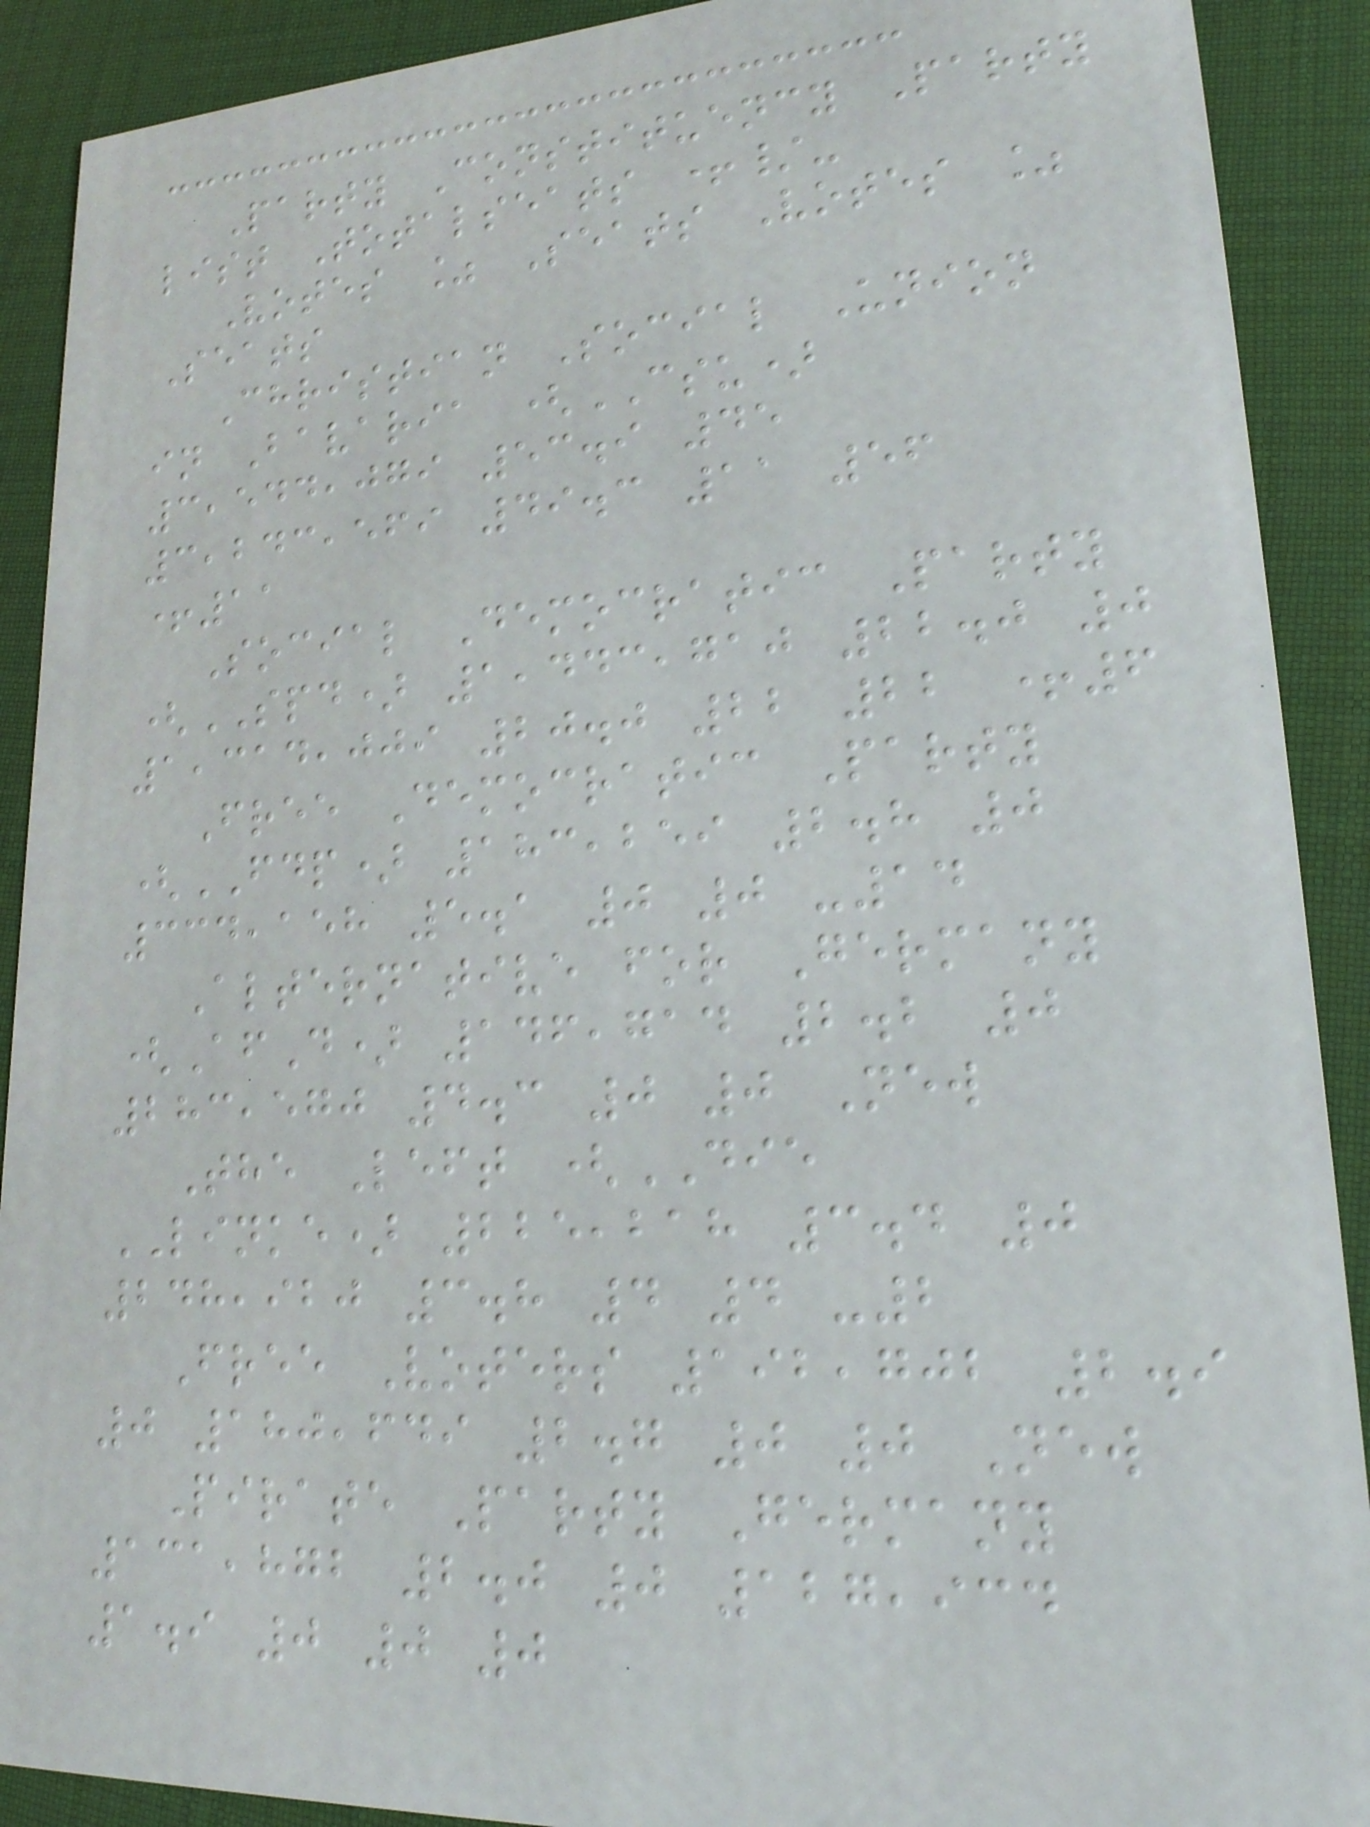Party Constituency Party
list Totalseats +/-
Votes % Seats Votes %
Seats
Christian Social Union
in Bavaria (CSU)
3,544,079 53.9 45
3,243,569 49.3 11 56
+11
Social Democratic Party
(SPD) 1,443,710 22.0 0
1,314,009 20.0 22 22 +6
Free Democratic Party
(FDP) 183,259 2.8 0
334,158 5.1 0 0 -14
Alternative for Germany
(AfD) 146,714 2.2 0
283,570 4.3 0 0 New
The Left (DIE
LINKE) 225,218 3.4 0
248,920 3.8 4 4 -2
Free Voters 192,702 2.9
0 180,649 2.7 0 0 New
Pirate Party Germany
131,872 2.0 0 127,934
1.9 0 0 0
